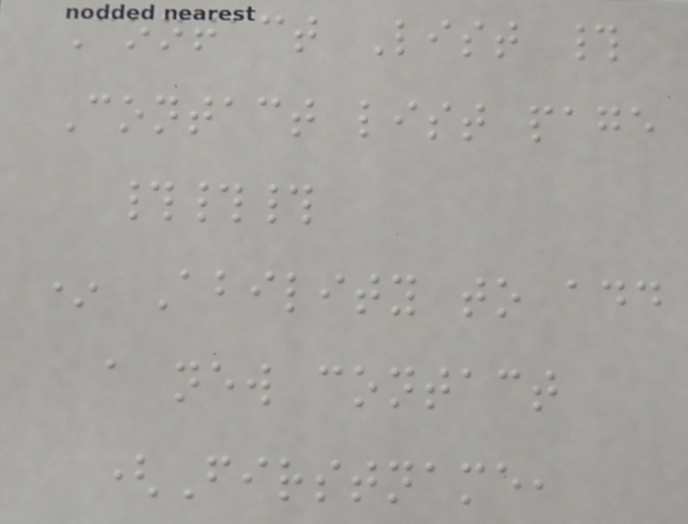Contact List #
Contact list page
###
* Ability to add
a new contact
(Firstname,
